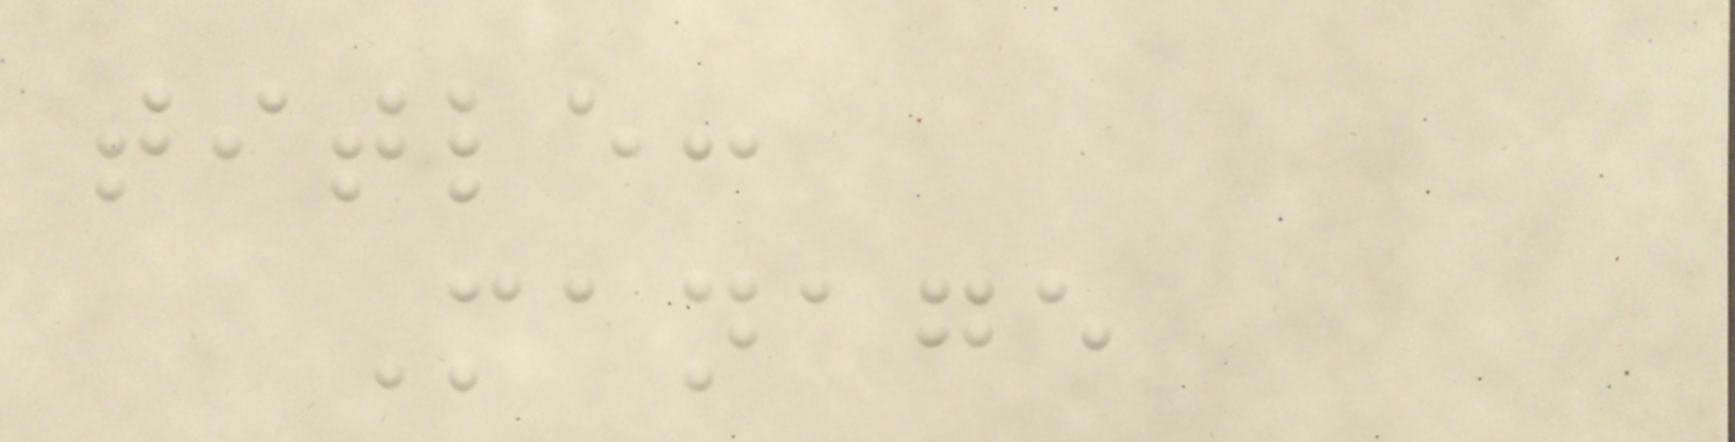title:
Manage
